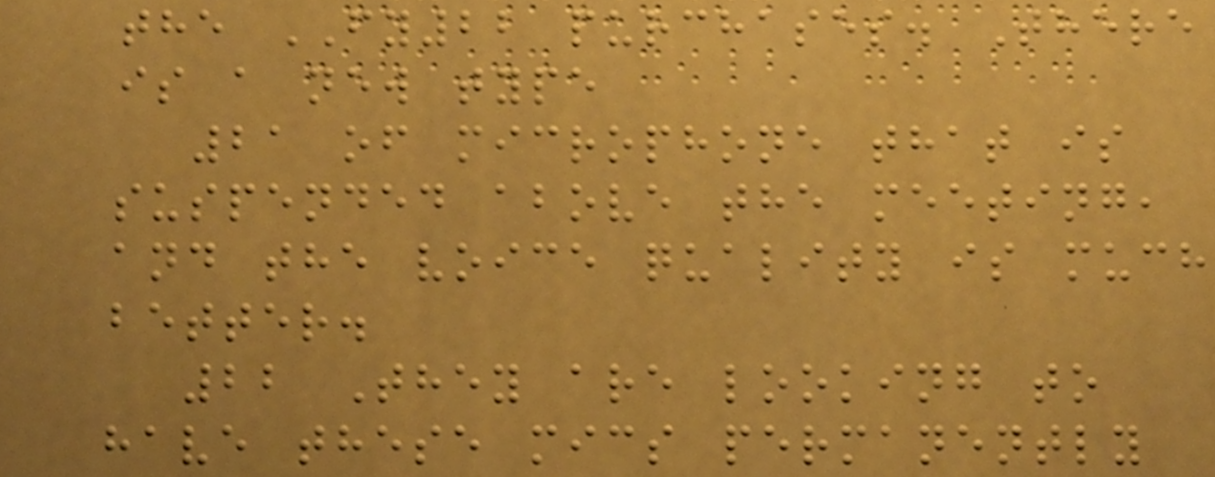the FY22 purchases. There
is a new type
21 of microphone that is
suspended above the meeting,
and the voice quality is much
better.
22 They are looking to
have these mics permanently
